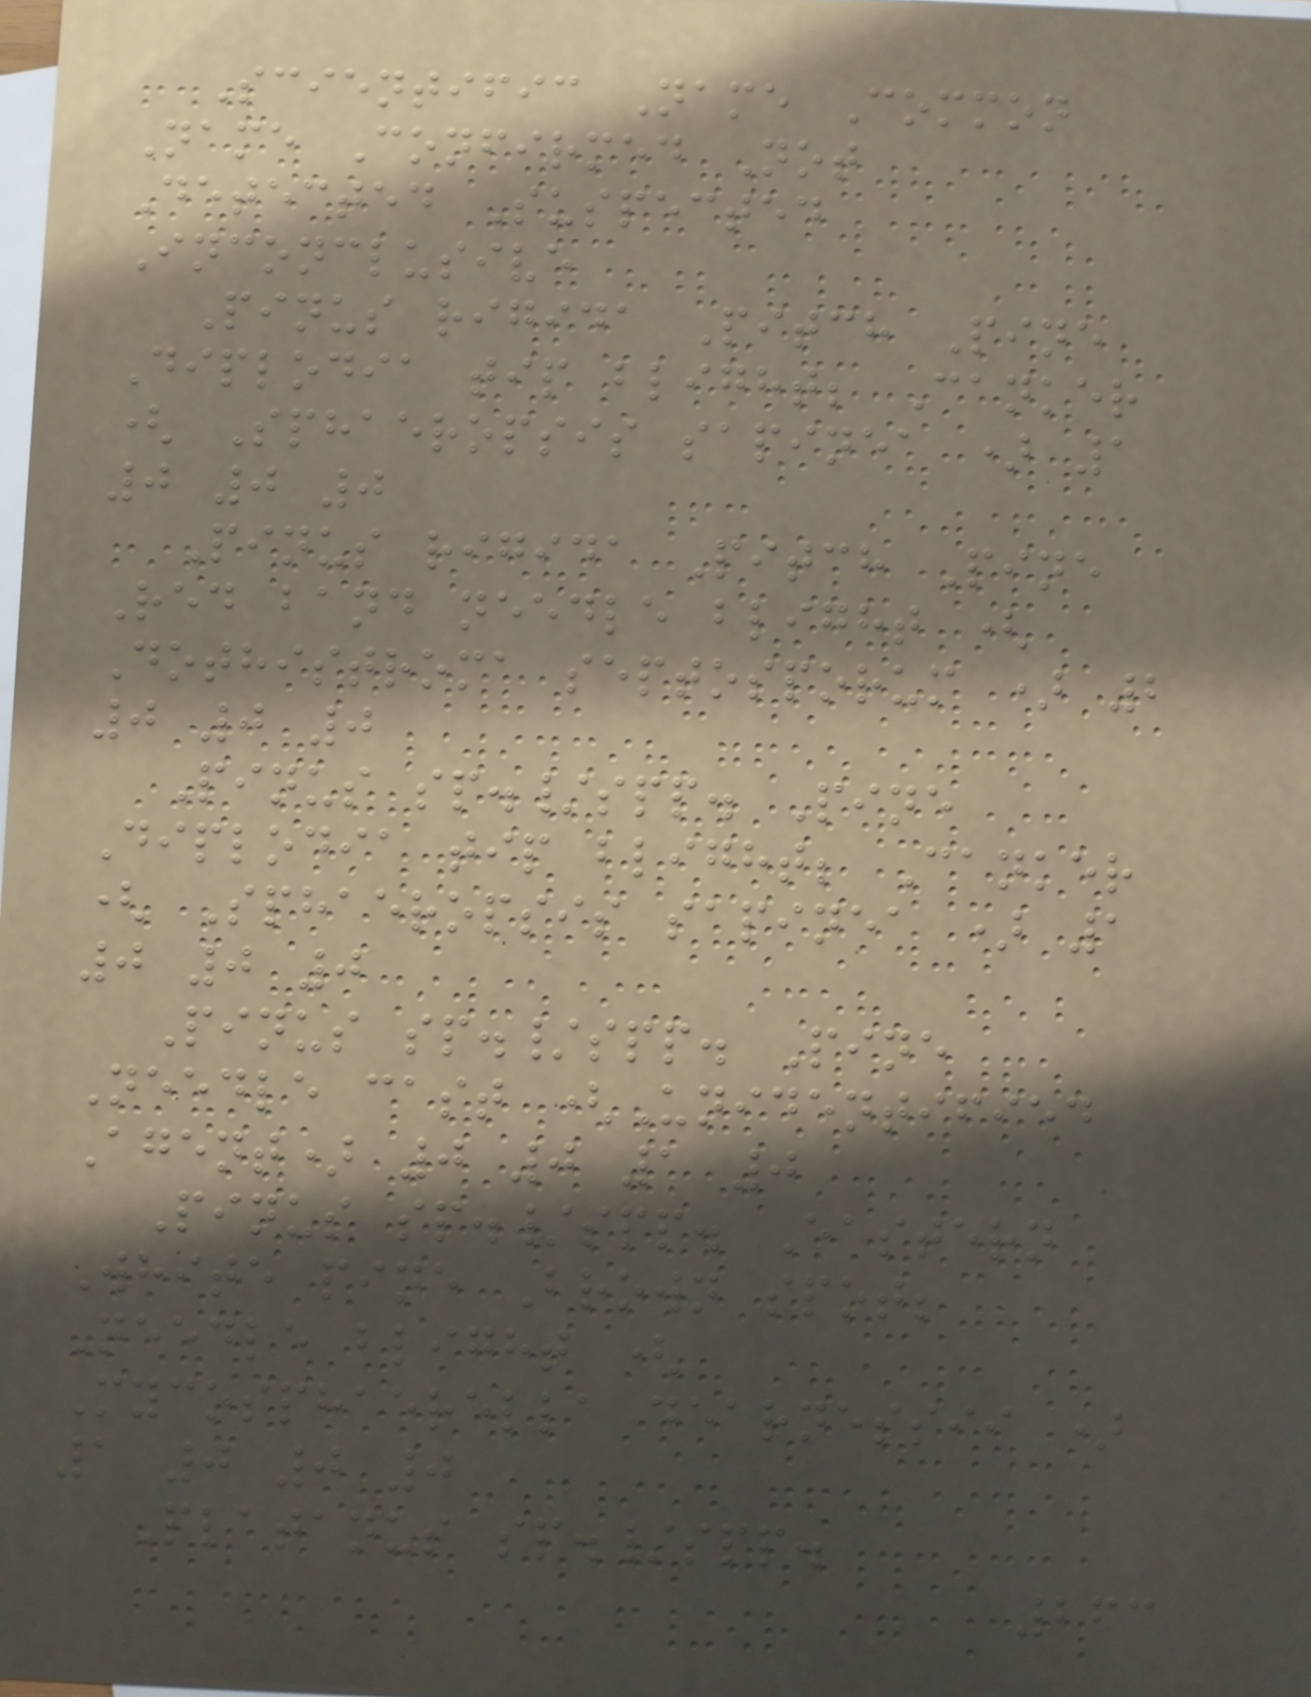Scientific Name Common
Name Confirmed Not
Detected Suspected
Inconclusive
Pinus rigida Pitch Pine
Diplodia tip blight; Canker
( Sphaeropsis sapinea ) 1
0 0 0
Pinus rigida Pitch Pine
Red band needle blight (
Dothistroma septosporum ) 2
0 0 0
Pinus sp./spp. Pine
Diplodia tip blight; Canker
( Sphaeropsis sapinea ) 1
0 0 0
Pinus sp./spp. Pine
Needle cast (Unidentified
Agent) 0 0 1 0
Pinus sp./spp. Eastern
White pine Brown spot;
Needle blight (
Mycosphaerella dearnessii )
1 0 0 0
Platanus sp./spp.
263
